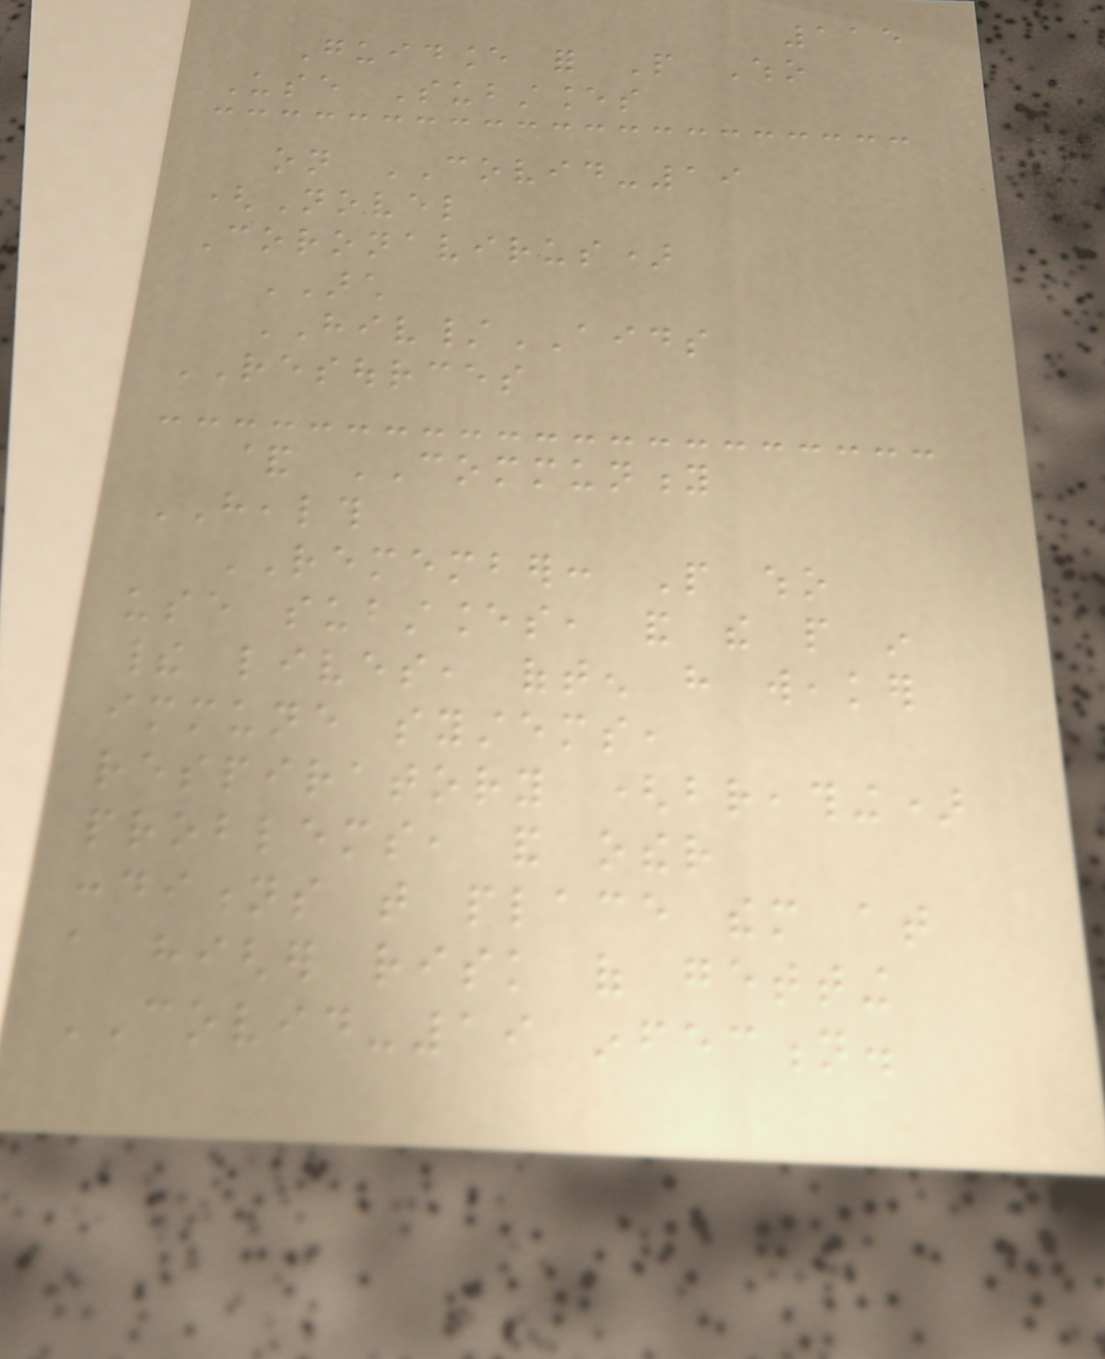115
Guidance for People Who
Use Substances
on COVID-19
(Novel
Coronavirus)
ARCH
HIV/AIDS
RESOURCES
& COMMUNITY
HEALTH
REMEMBER: People who
use substances, and the people in
their lives, often have weaker
immune systems,
respiratory (breathing)
problems, and other
conditions that place them at
a higher risk of getting
COVID-19 infection.
